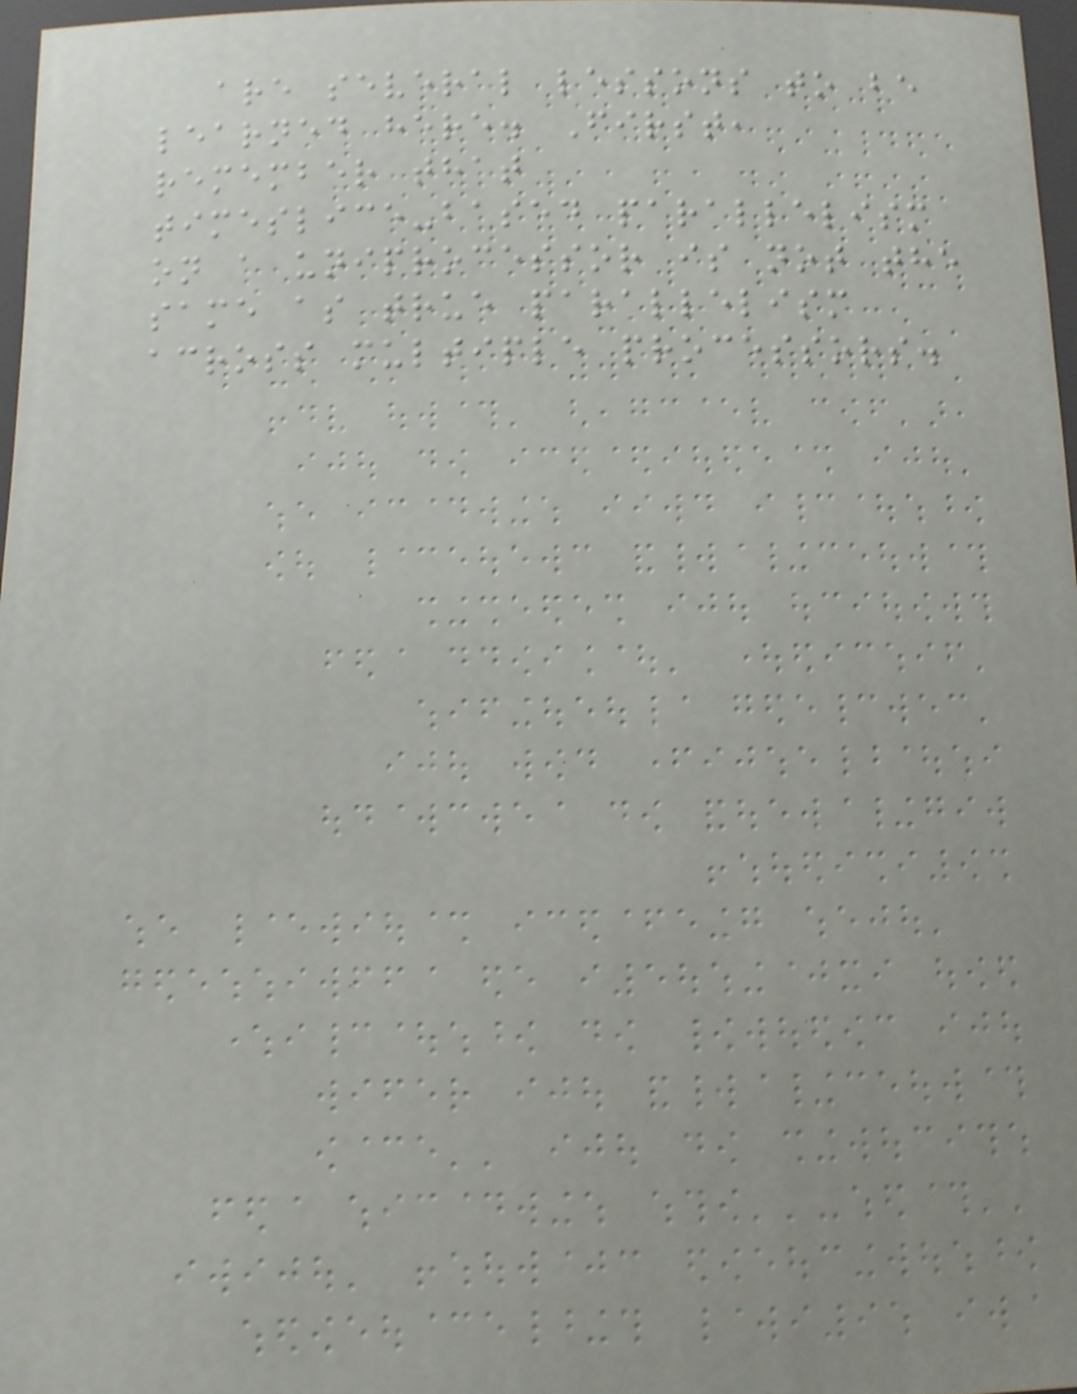are several lessons to be
learned here. First,
remember that
timeslice-based parallelism
on a uniprocessor is not the
same as true parallelism
across multiple processors.
